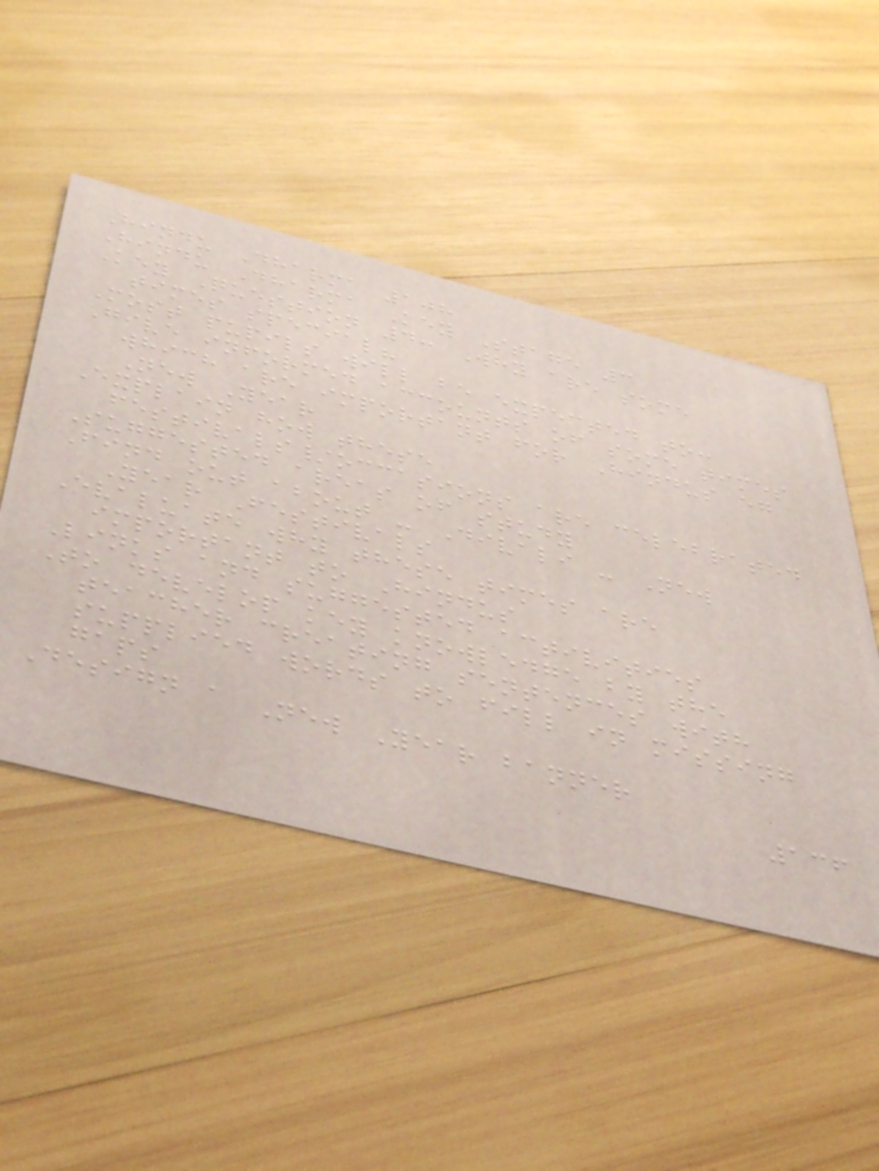Hindu Dharma 108
Hindu Dharma Key Stage 3
Key Question 4: Why are some
times special?
Most pupils will be expected to:
Give informed accounts of some times
which are important for Hindus eg
New Year
Explain how these
festivals/occasions are celebrated
Suggested areas of study
Find out about - Divali - New
Year Festivals
Evaluate why these times are
important to Hindus
Links and suggested activities
To develop key knowledge by the
teacher creating sentences with
supplied words to fill in missing
gaps
Design a New Year banner
136
